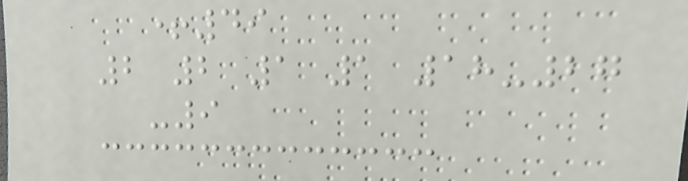+49
2 2 1 1 18-27
-9
